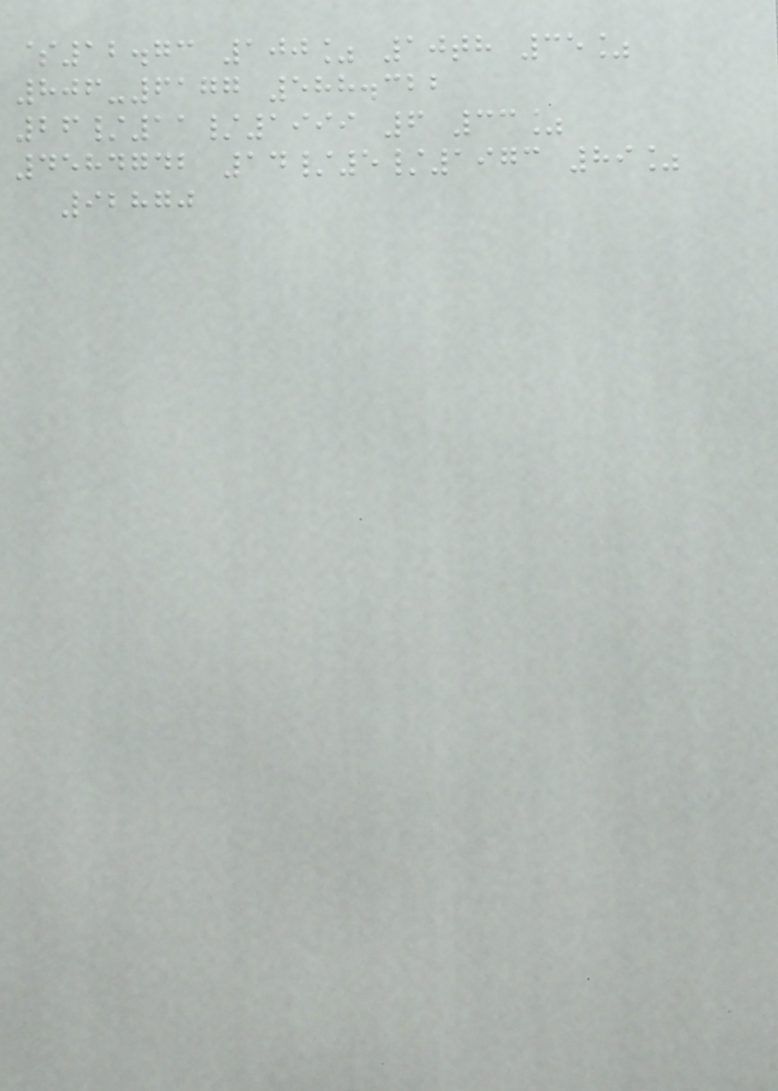$12.73 100% 10th 35%
806-6177 588.322
26/11/1999 6 33%
4584742 14/5/1973 89%
92870
